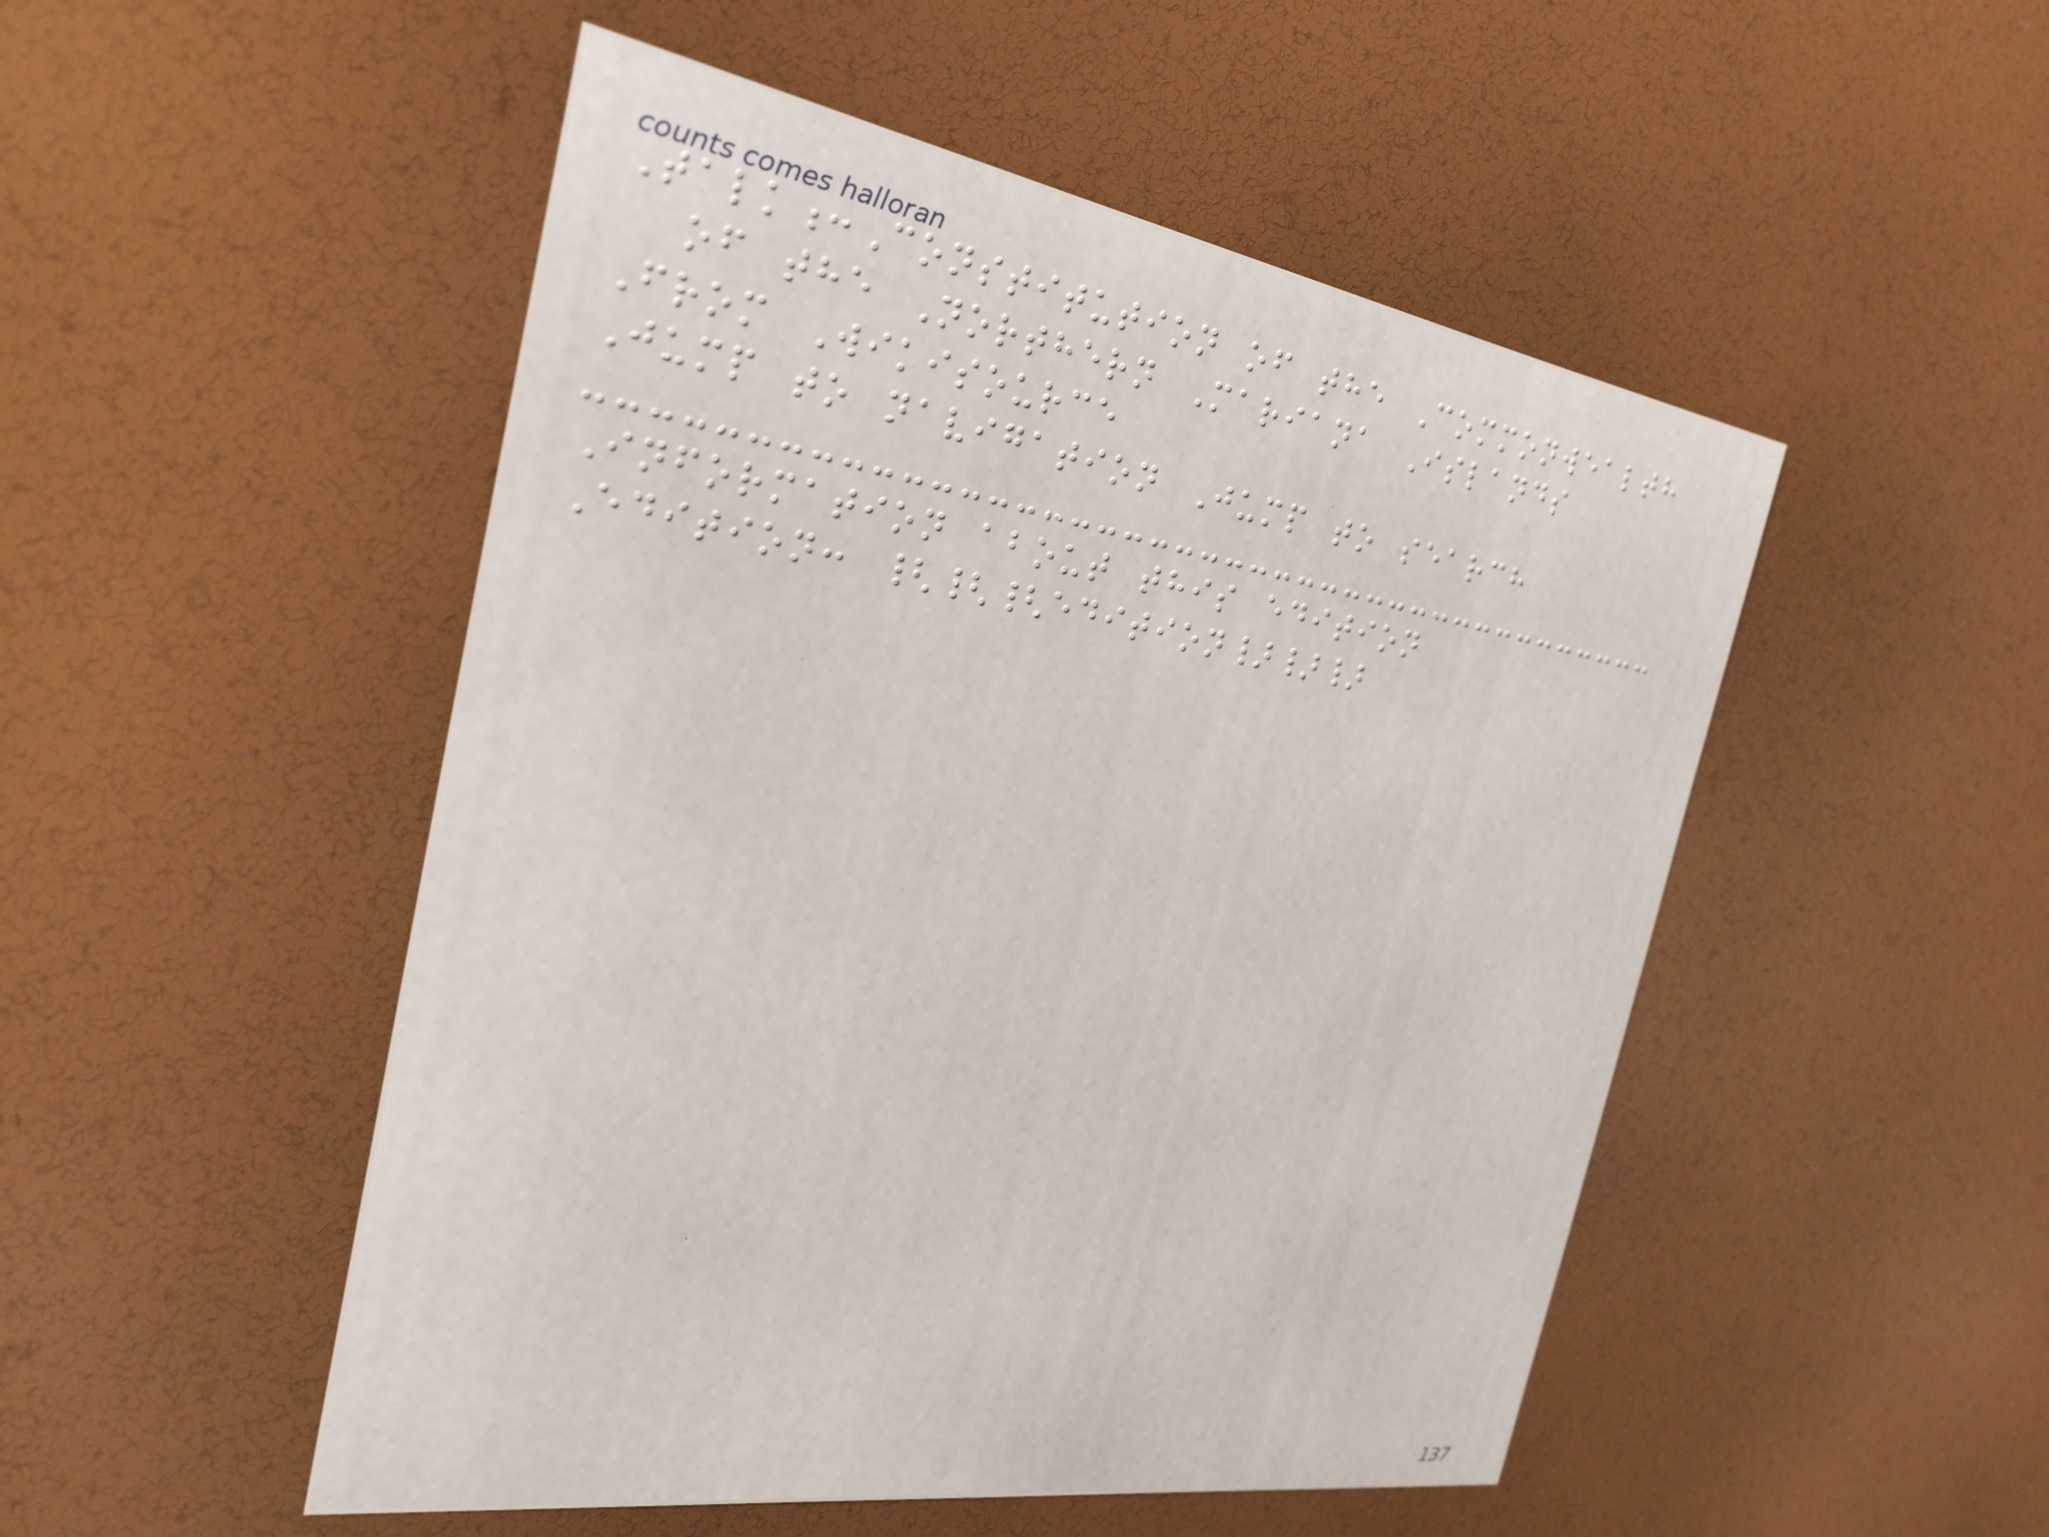Talk:Constitution of the Commonwealth
of the Northern Mariana Islands
From Wikisource
Jump to navigation Jump to search
Information about this edition
Edition: {{{edition}}}
